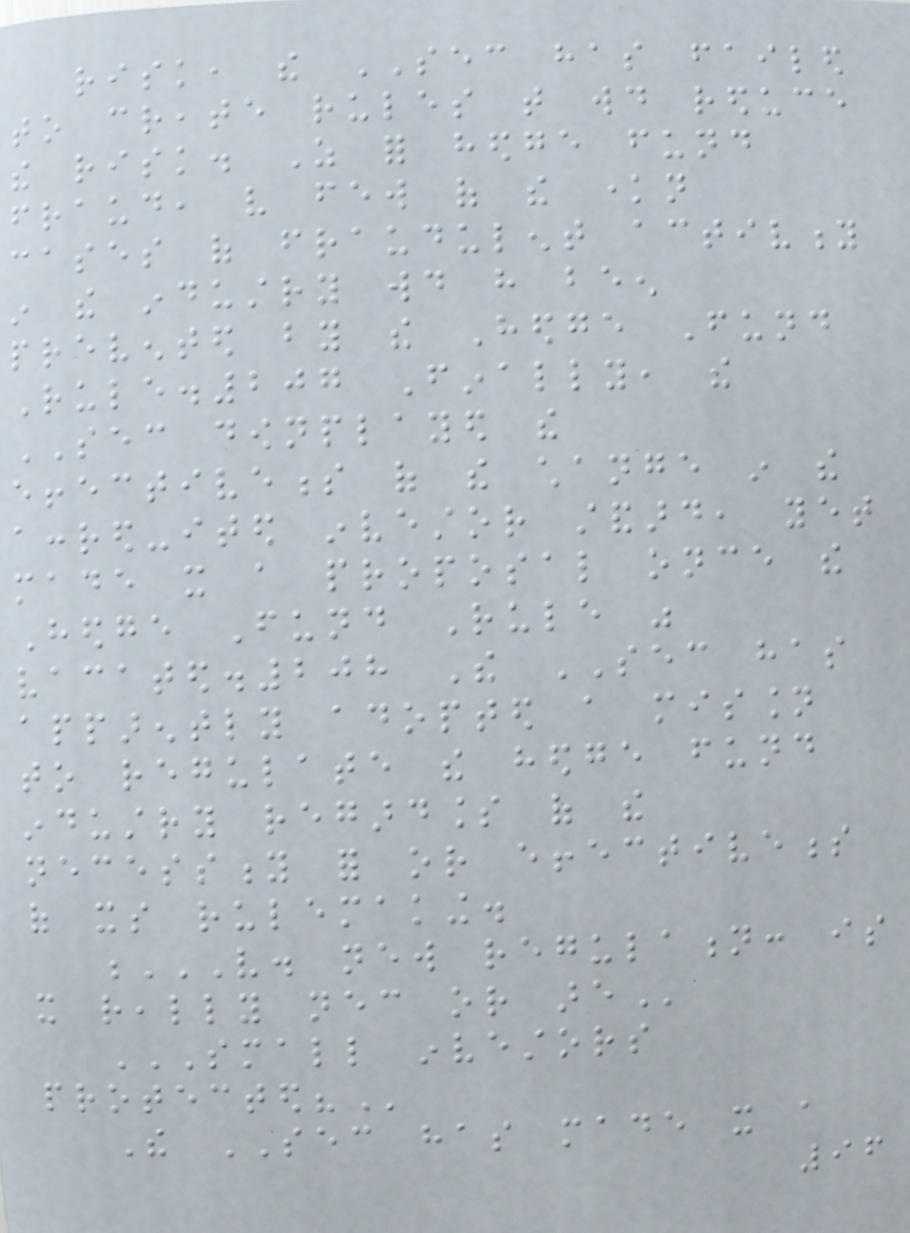risk, the SEC has failed
to create rules that would reduce
the risk. As for hedge fund
fraud, very few of the known
cases of fraudulent activity
in the industry would have been
prevented by the Hedge Fund
Rule.207 Finally, the
SEC downplayed the
effectiveness of the change in the
accred-ited investor standard, yet
made it a proposal once the
Hedge Fund Rule was
vacated.208 The SEC has
apparently adopted a mission
to regulate the hedge fund
industry regardless of the
necessity for or effectiveness
of its rulemaking.
V. NEW REGULATION: IS
IT REALLY NECESSARY OR ARE
SMALL INVESTORS
PROTECTED?
The SEC has made it a
96
